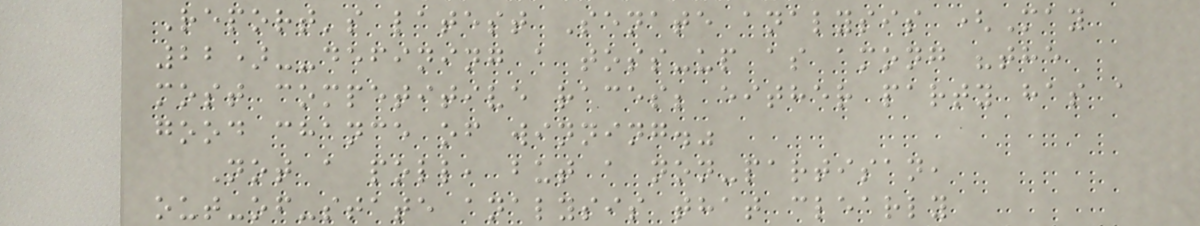Report's latest Senate analysis (May
22)--defining a toss-up as among "the
most competitive races; either party has a
good chance of winning."
Not a poll, but a non-partisan,
out-of-state analysis that clearly
